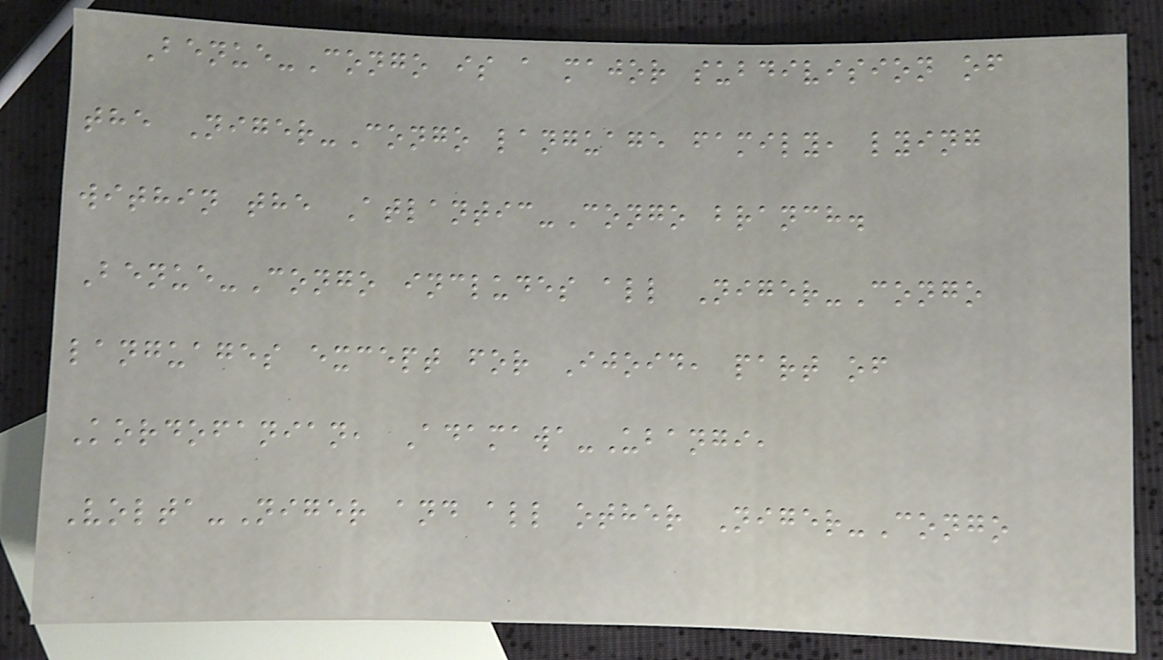Benue-Congo is a major subdivision of
the Niger-Congo language family, lying
within the Atlantic-Congo branch.
Benue-Congo includes all Niger-Congo
languages except for Ijoid, part of
Kordofanian, Adamawa-Ubangi,
Volta-Niger and all other Niger-Congo
